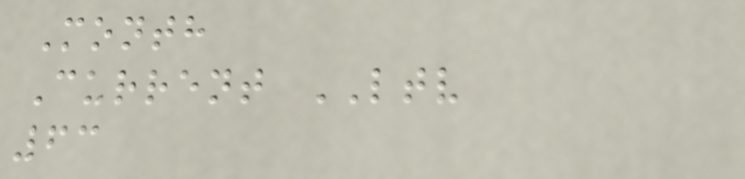Month
Current LTV
63
